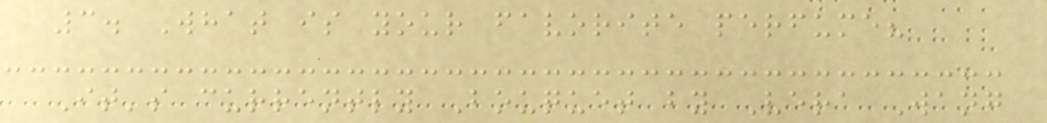3. What is your favorite perfume?
It's currently Bouquet by Vera Wang
